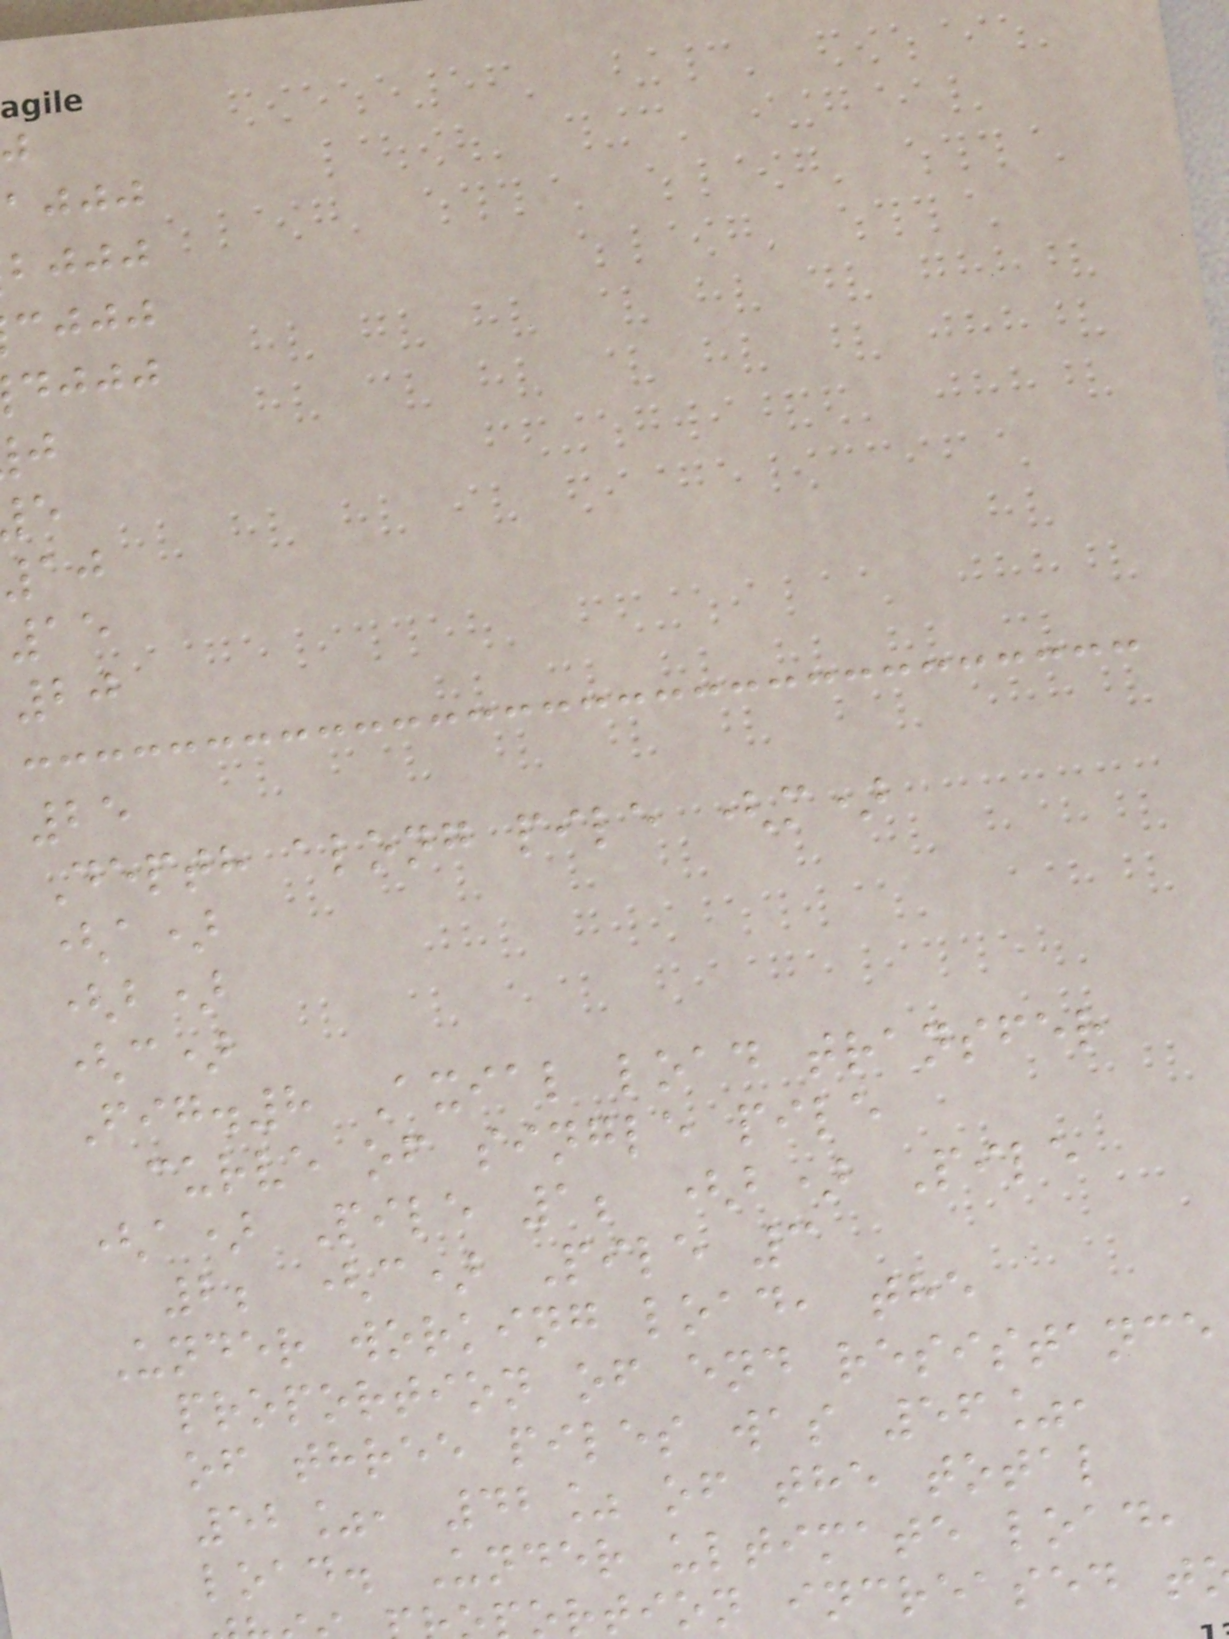ajjj
bjjj
cjjj
djjj
10
15
20
25
Depth along pile (m)
(a)
(b)
(c)
Fig.8 Axial load transfer
curve of single pile
(a) Pile 1; (b) Pile
2; (c) Pile 3
Under working load, the
proportion of end resistance
of three piles was 56%,
52%, 42% of the total
load. Under ultimate load,
rtion increased t
